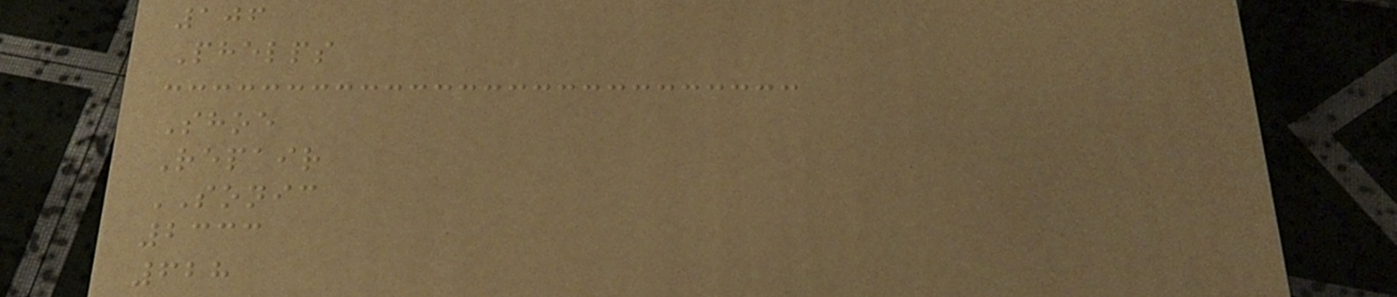106
Phelps
Shoe
Repair
SONIC
2333
628
